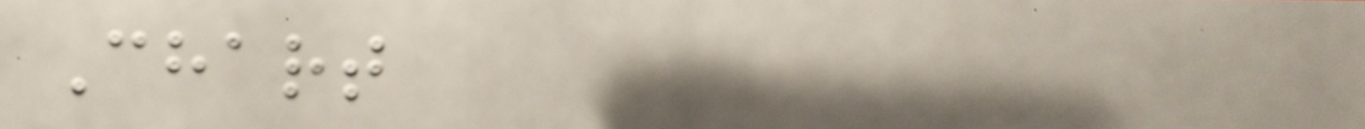Chart
